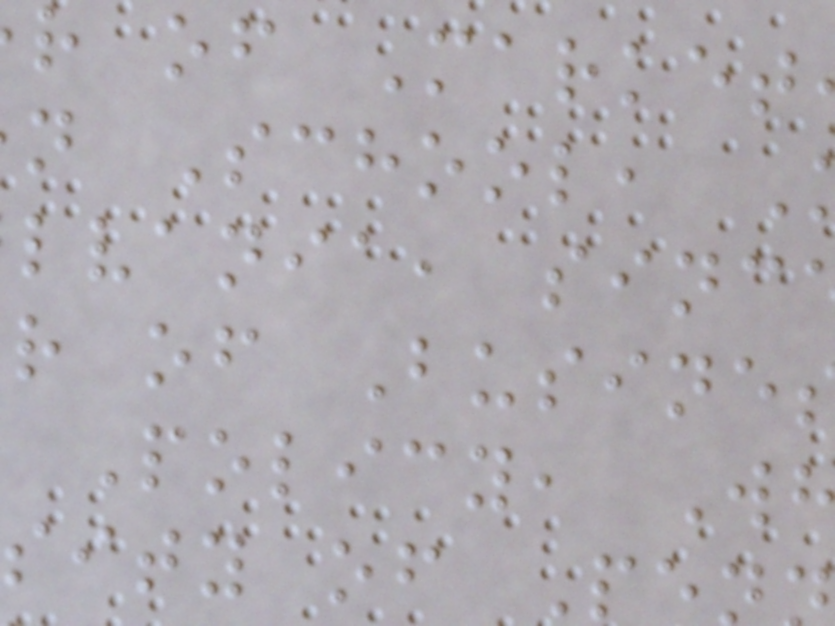r of Market
n School,
lvania, sinc
r of Busine
Policy, W
sity of P
